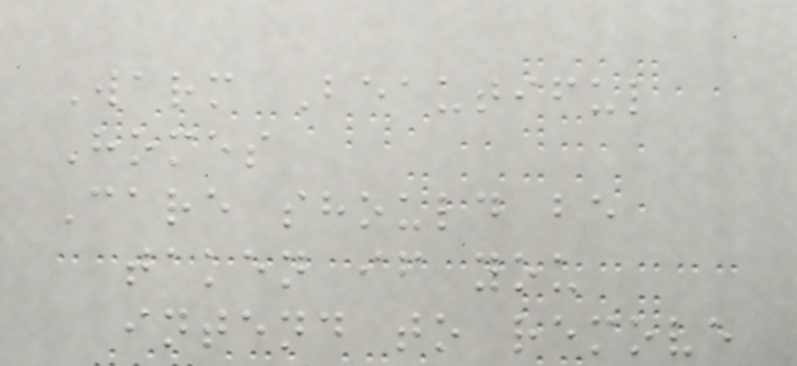Warm Beautiful
Homes
Care should be
taken if you
intend to remove
